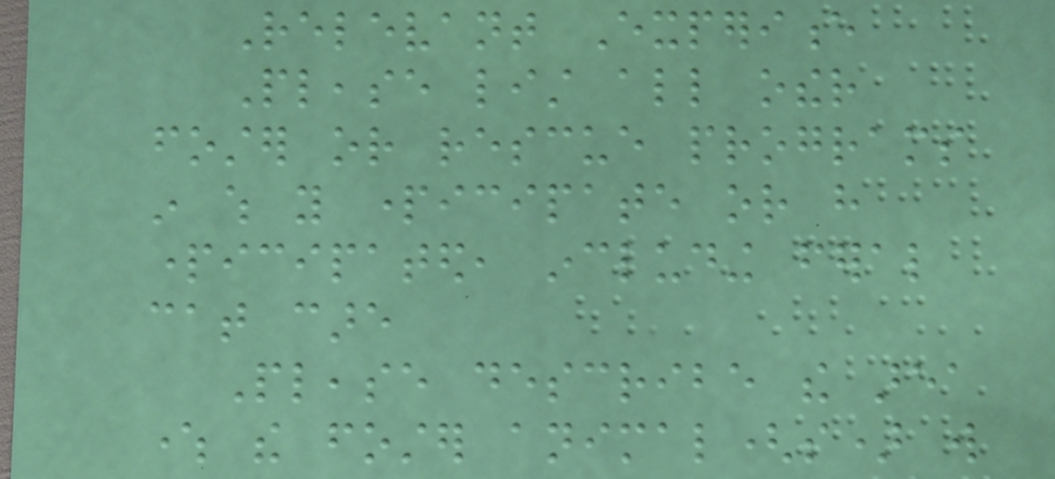Relevant Experience
Please list all other
foster or rescue programs
in which you participate or have
participated, including feral
cat care
Please describe the area
where the foster animal(s) will
